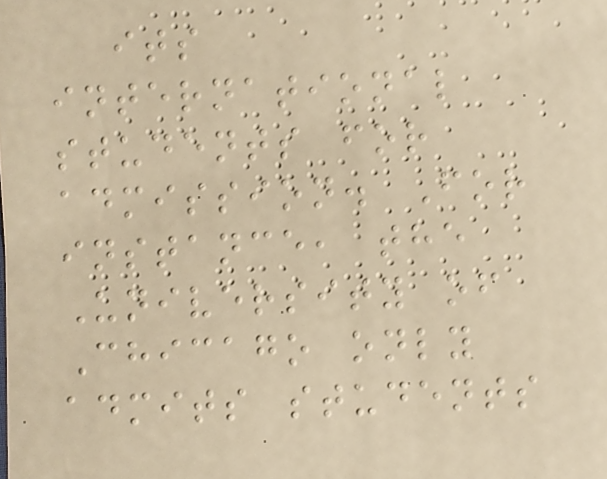its
international
students for
admission. For
instance, the
University of
Chicago only
admits students
